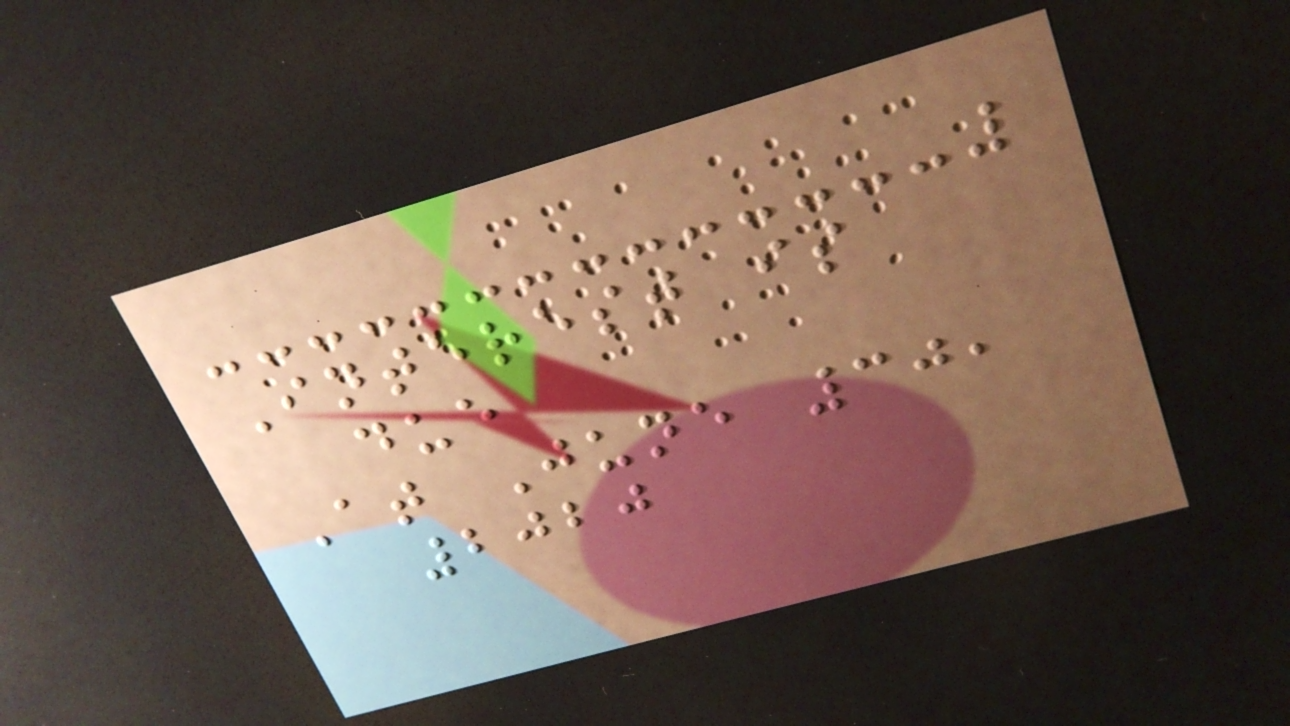Interest is
due
At June 30,
2020
